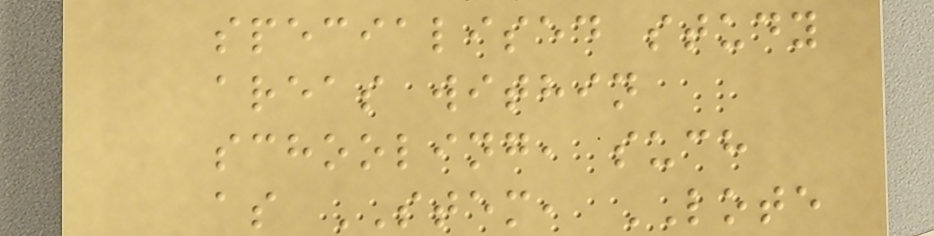specialised study
areas within
schooling, such
as STEM, LOTE
